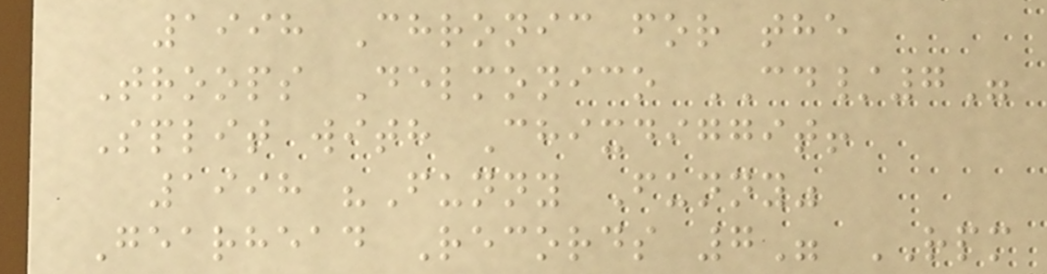1998 Chronic for the
Troops Delmonico CD/7"
Split with Chixdiggit!
1998 "Funny Funny"
Gearhead Records 7" RPM
